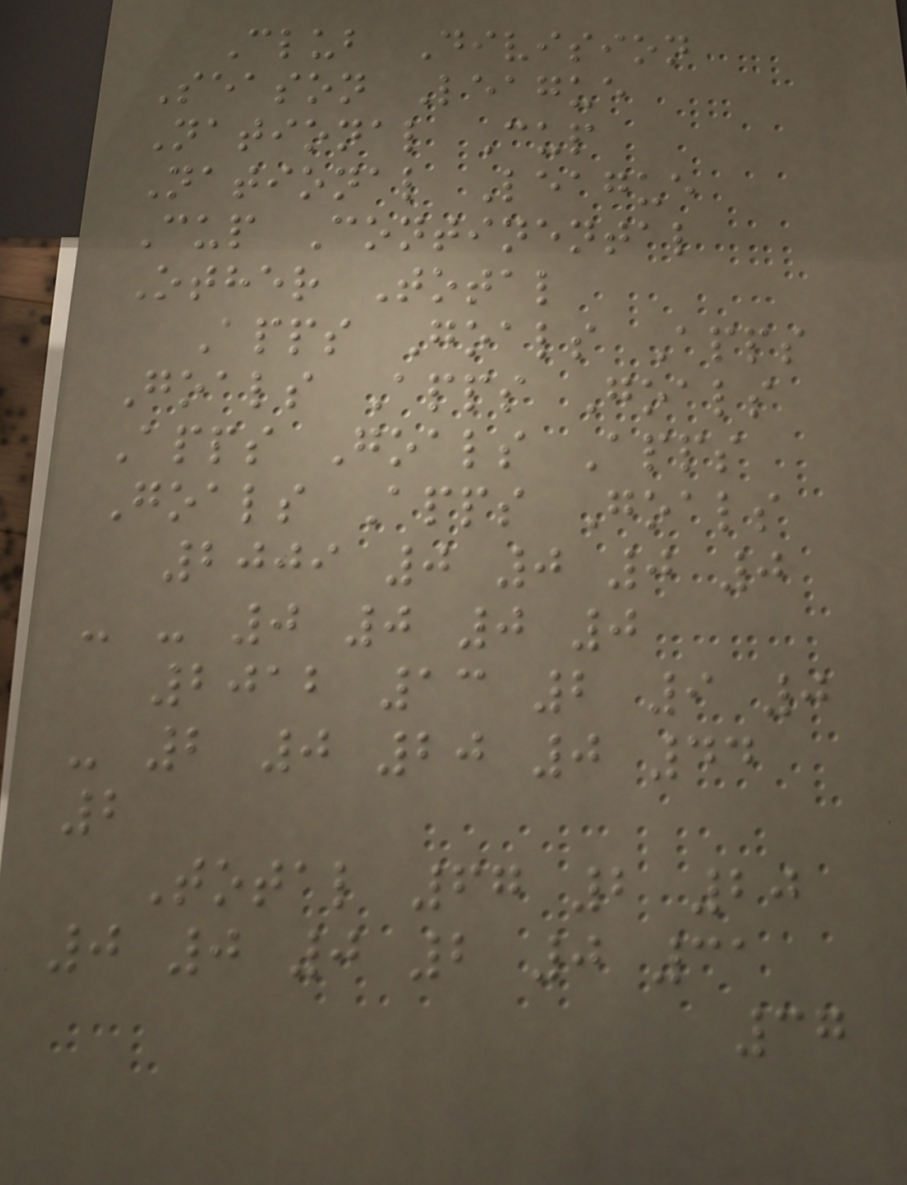Club Division
Season League
National Cup
National League
Cup Continental
Other Total
Apps Goals Apps
Goals Apps Goals
Apps Goals Apps
Goals Apps Goals
2009 0 0 0 0
- - 0 0 0 0
2012 13 2 9 0
- 2 0 20 0 44
2
Total 67 2 20
0 0 0 2 0 31
37
